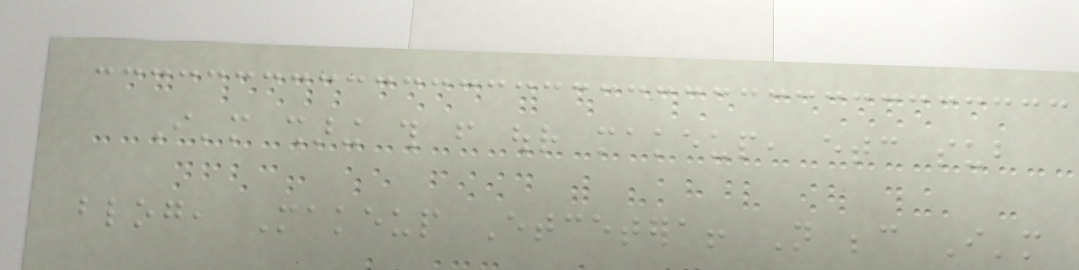I'm sharing this from our makeup, etc sub
blog, Makeup Etcetera! Not because I'm
